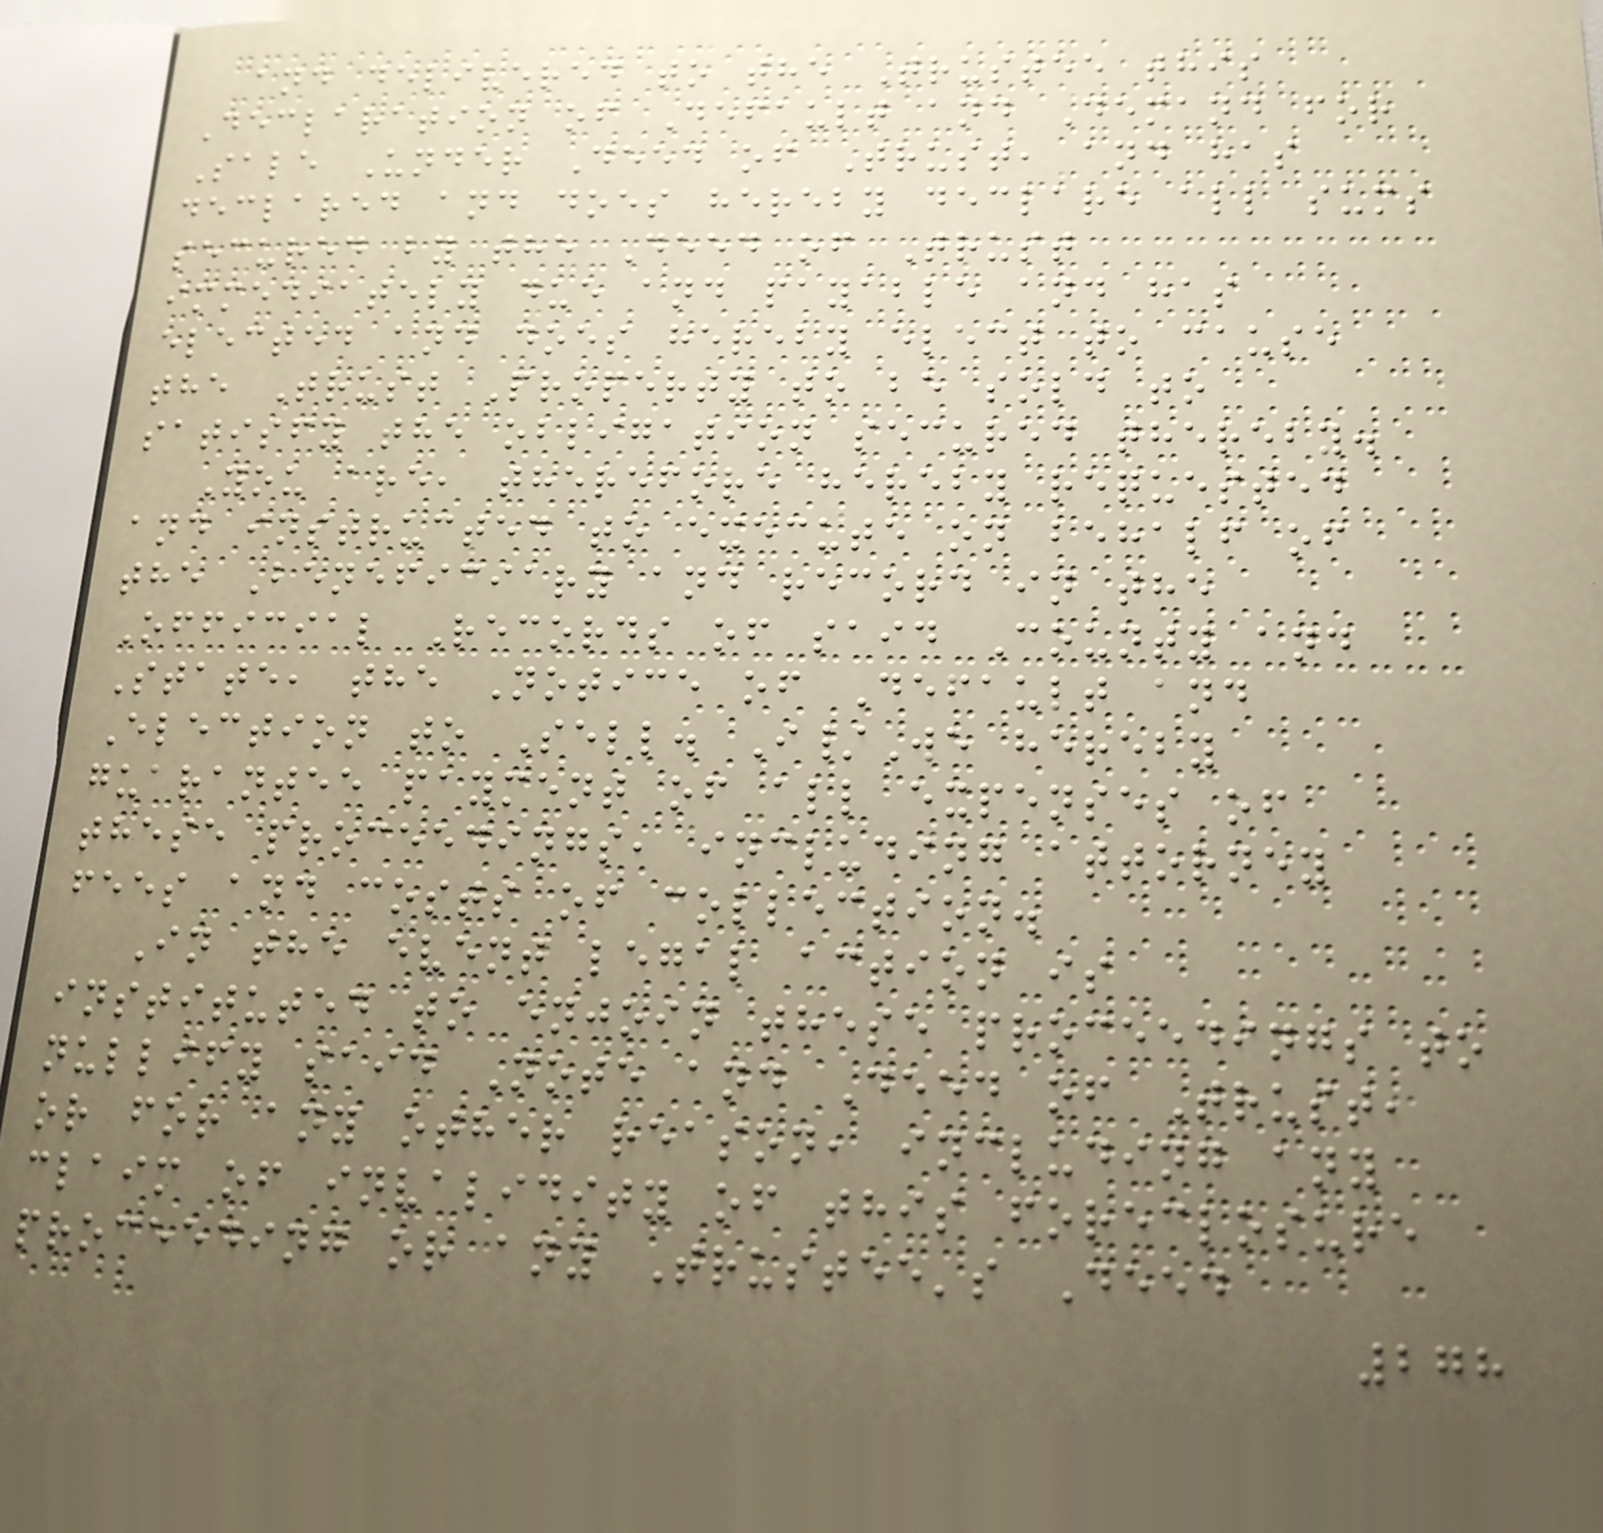and delivered to the Trustee this
Declaration of Default and Demand for
Sale Under Deed of Trust, and has
declared and does hereby declare all sums
secured by the Deed of Trust
immediately due and payable and has
elected and does hereby elect to cause
the Trust Property to be sold to
satisfy the obligation secured thereby.
You are, therefore hereby requested
and instructed to execute on behalf of
the Beneficiary and record in the
Official Records of said County and
State, the Notice of Default and
Election to Sell. I/We hereby
guarantee payment of all expenses of
these proceedings, including attorney
fees and costs of collection.
In the event legal action is
instituted to enjoin these proceedings to
nullify said Note and Deed of Trust,
or for any other reason, including any
claim of invalidity of this foreclosure
proceeding or any Trustee's Deed
278
